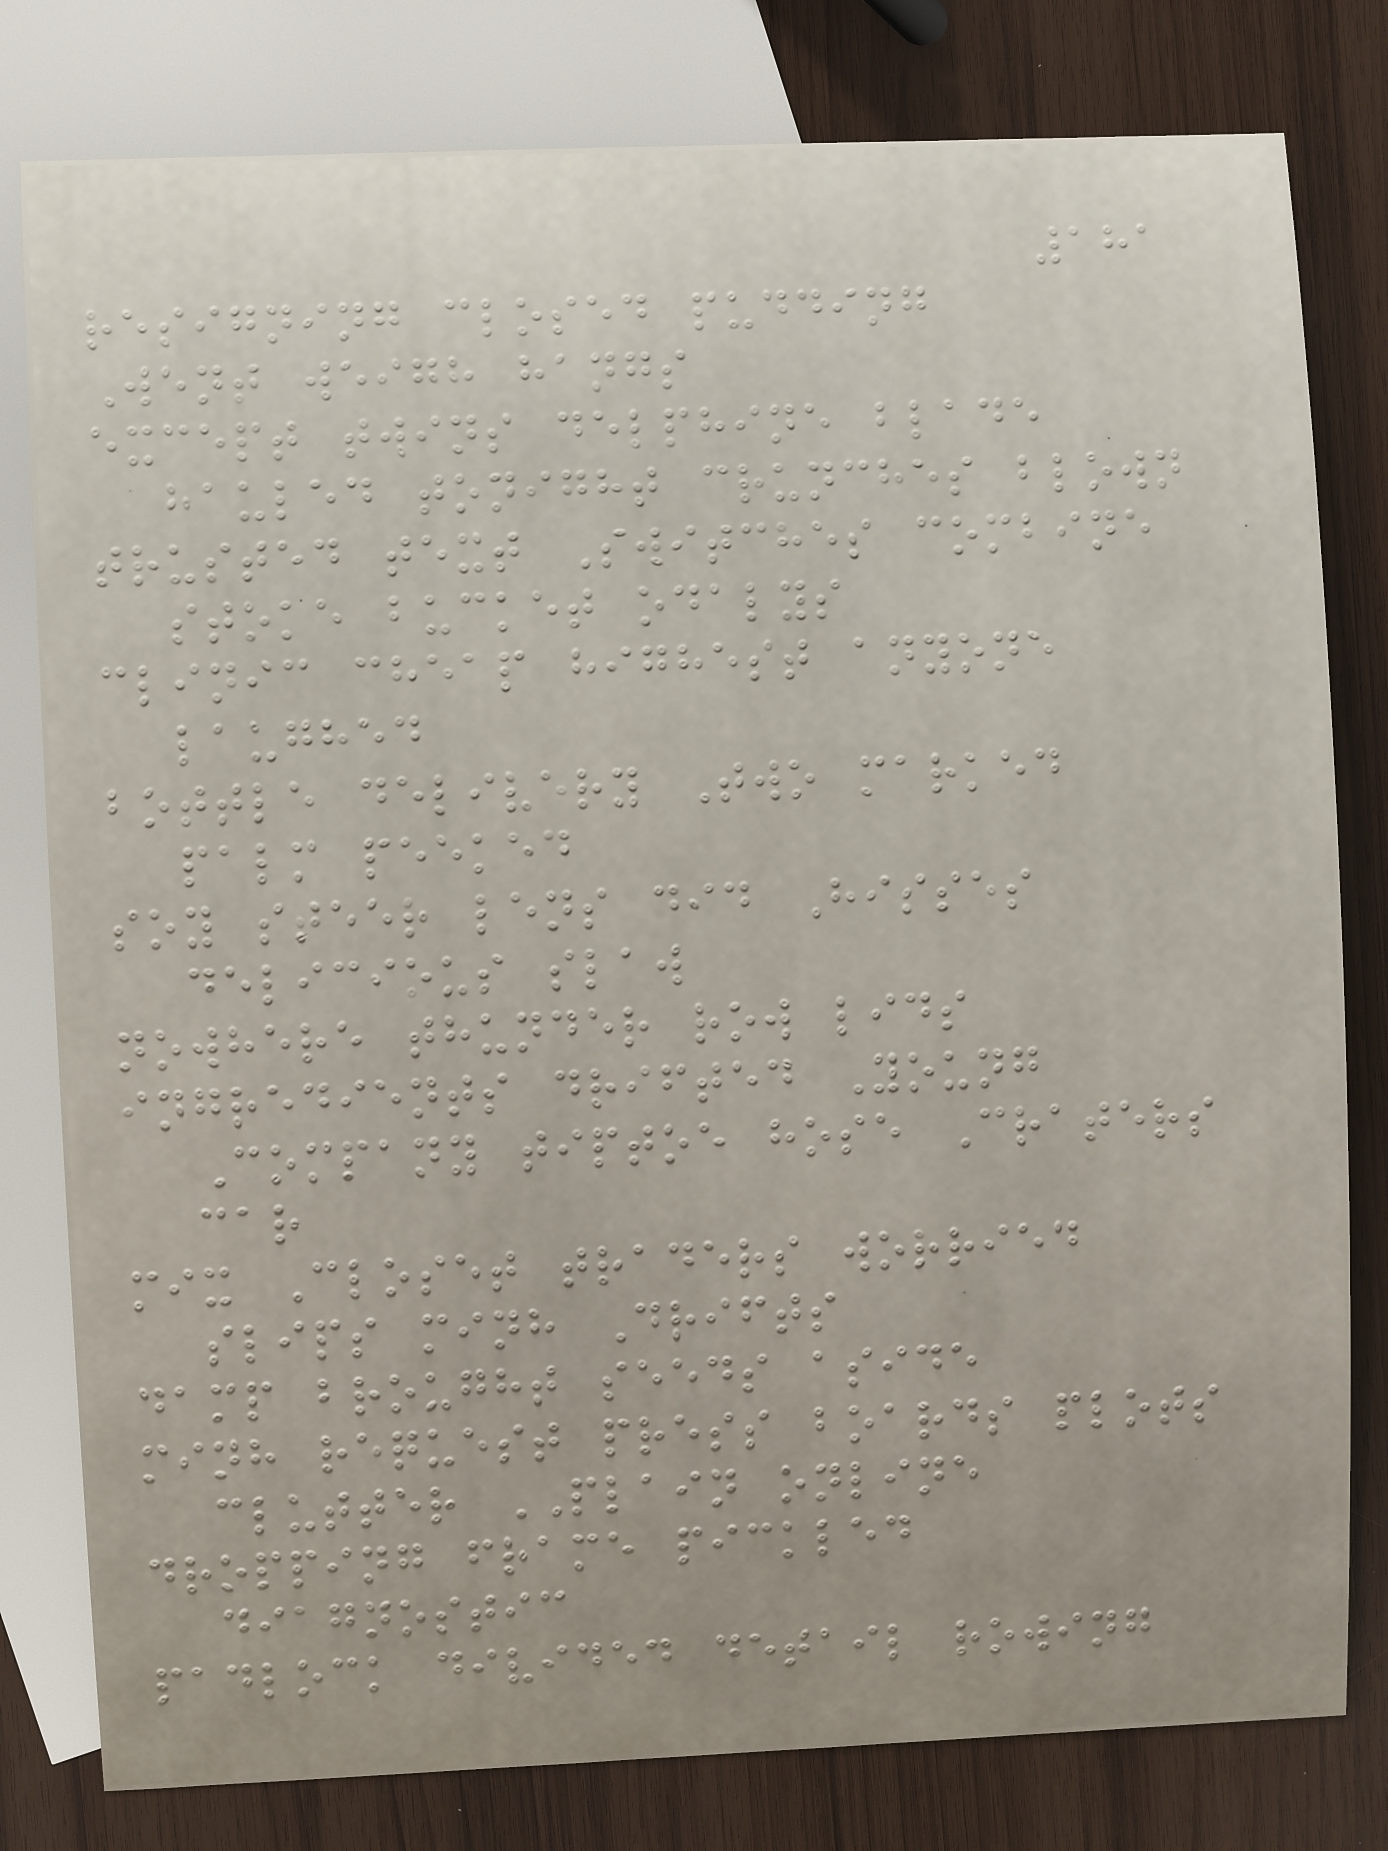181
resigning closed pudding
Went weigh hangs
except twins delphine blade
hauled tonight crunches blown
trusted text Switches combine
stoke bucket odalys
clinic cheap highest anyone
laughed
bottle delivery Two marked
palm peeked
soy steer lens did Hisses
delicious slaw
nowhere thunder row lids
ingredients drifted Young
Company tiptoe hose Craters
car
mix Closet traders worried
slips minh Drifts
damp brought seeds aside
minh request press boards plots
clutter PLAIN online
dropping frame pickled
diagnostic
padlock divided detail rowing
